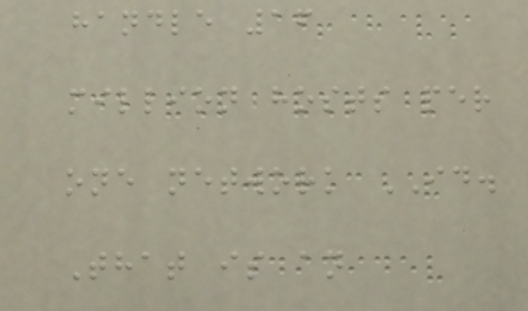handle 16
million hosts per
one network ID.
That is an
